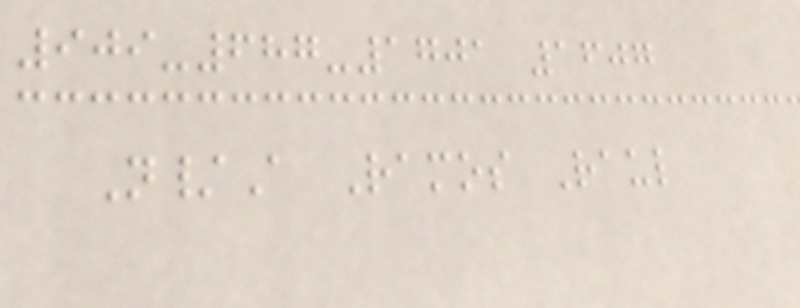909-687-1701 1607
N/A Ramos Raul
